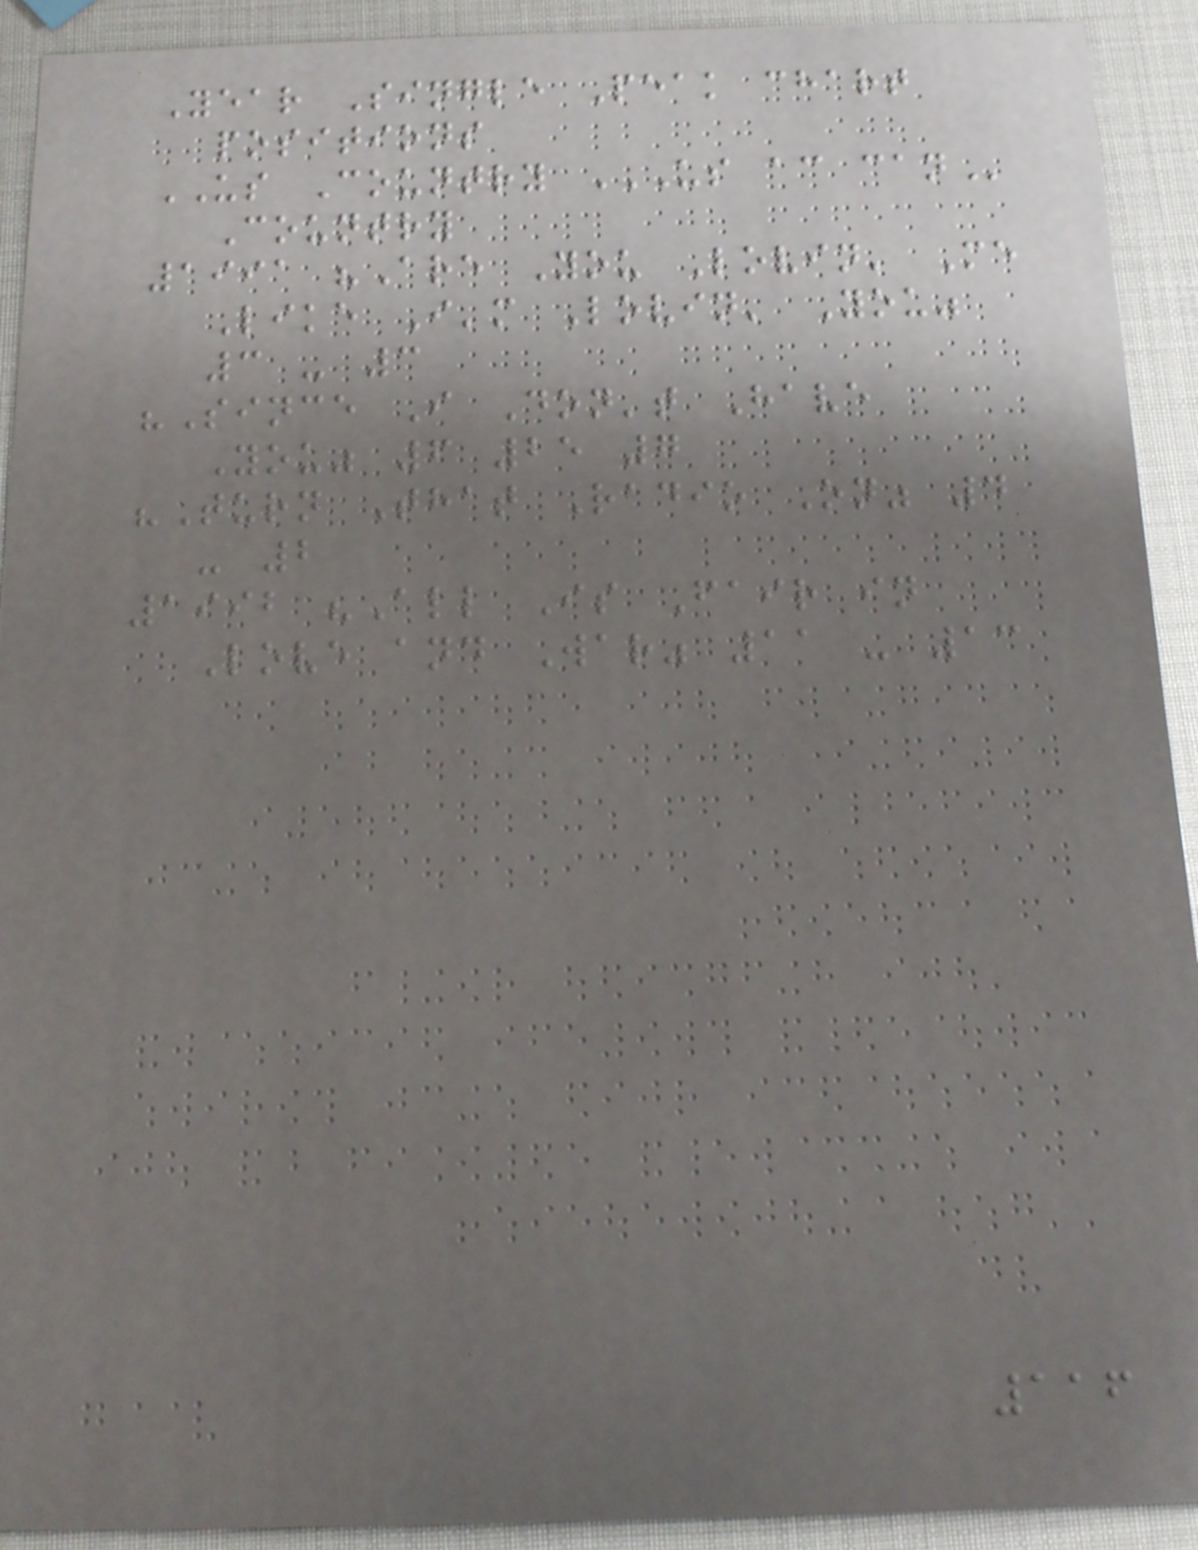Year Single Peak chart
positions
US Country US AC CAN
Country
1991 "Are You Lovin' Me
Like I'm Lovin' You"
3 - 3
"Since I Don't Have
You" 6 25 7
"Turn That Radio On" 4
- 2
1992 "All Is Fair in
Love and War" 11 - 13
116
